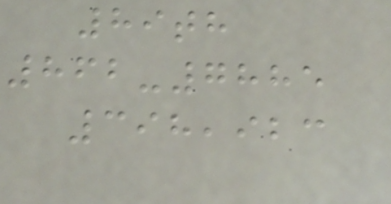89th
862-7885
398,923
